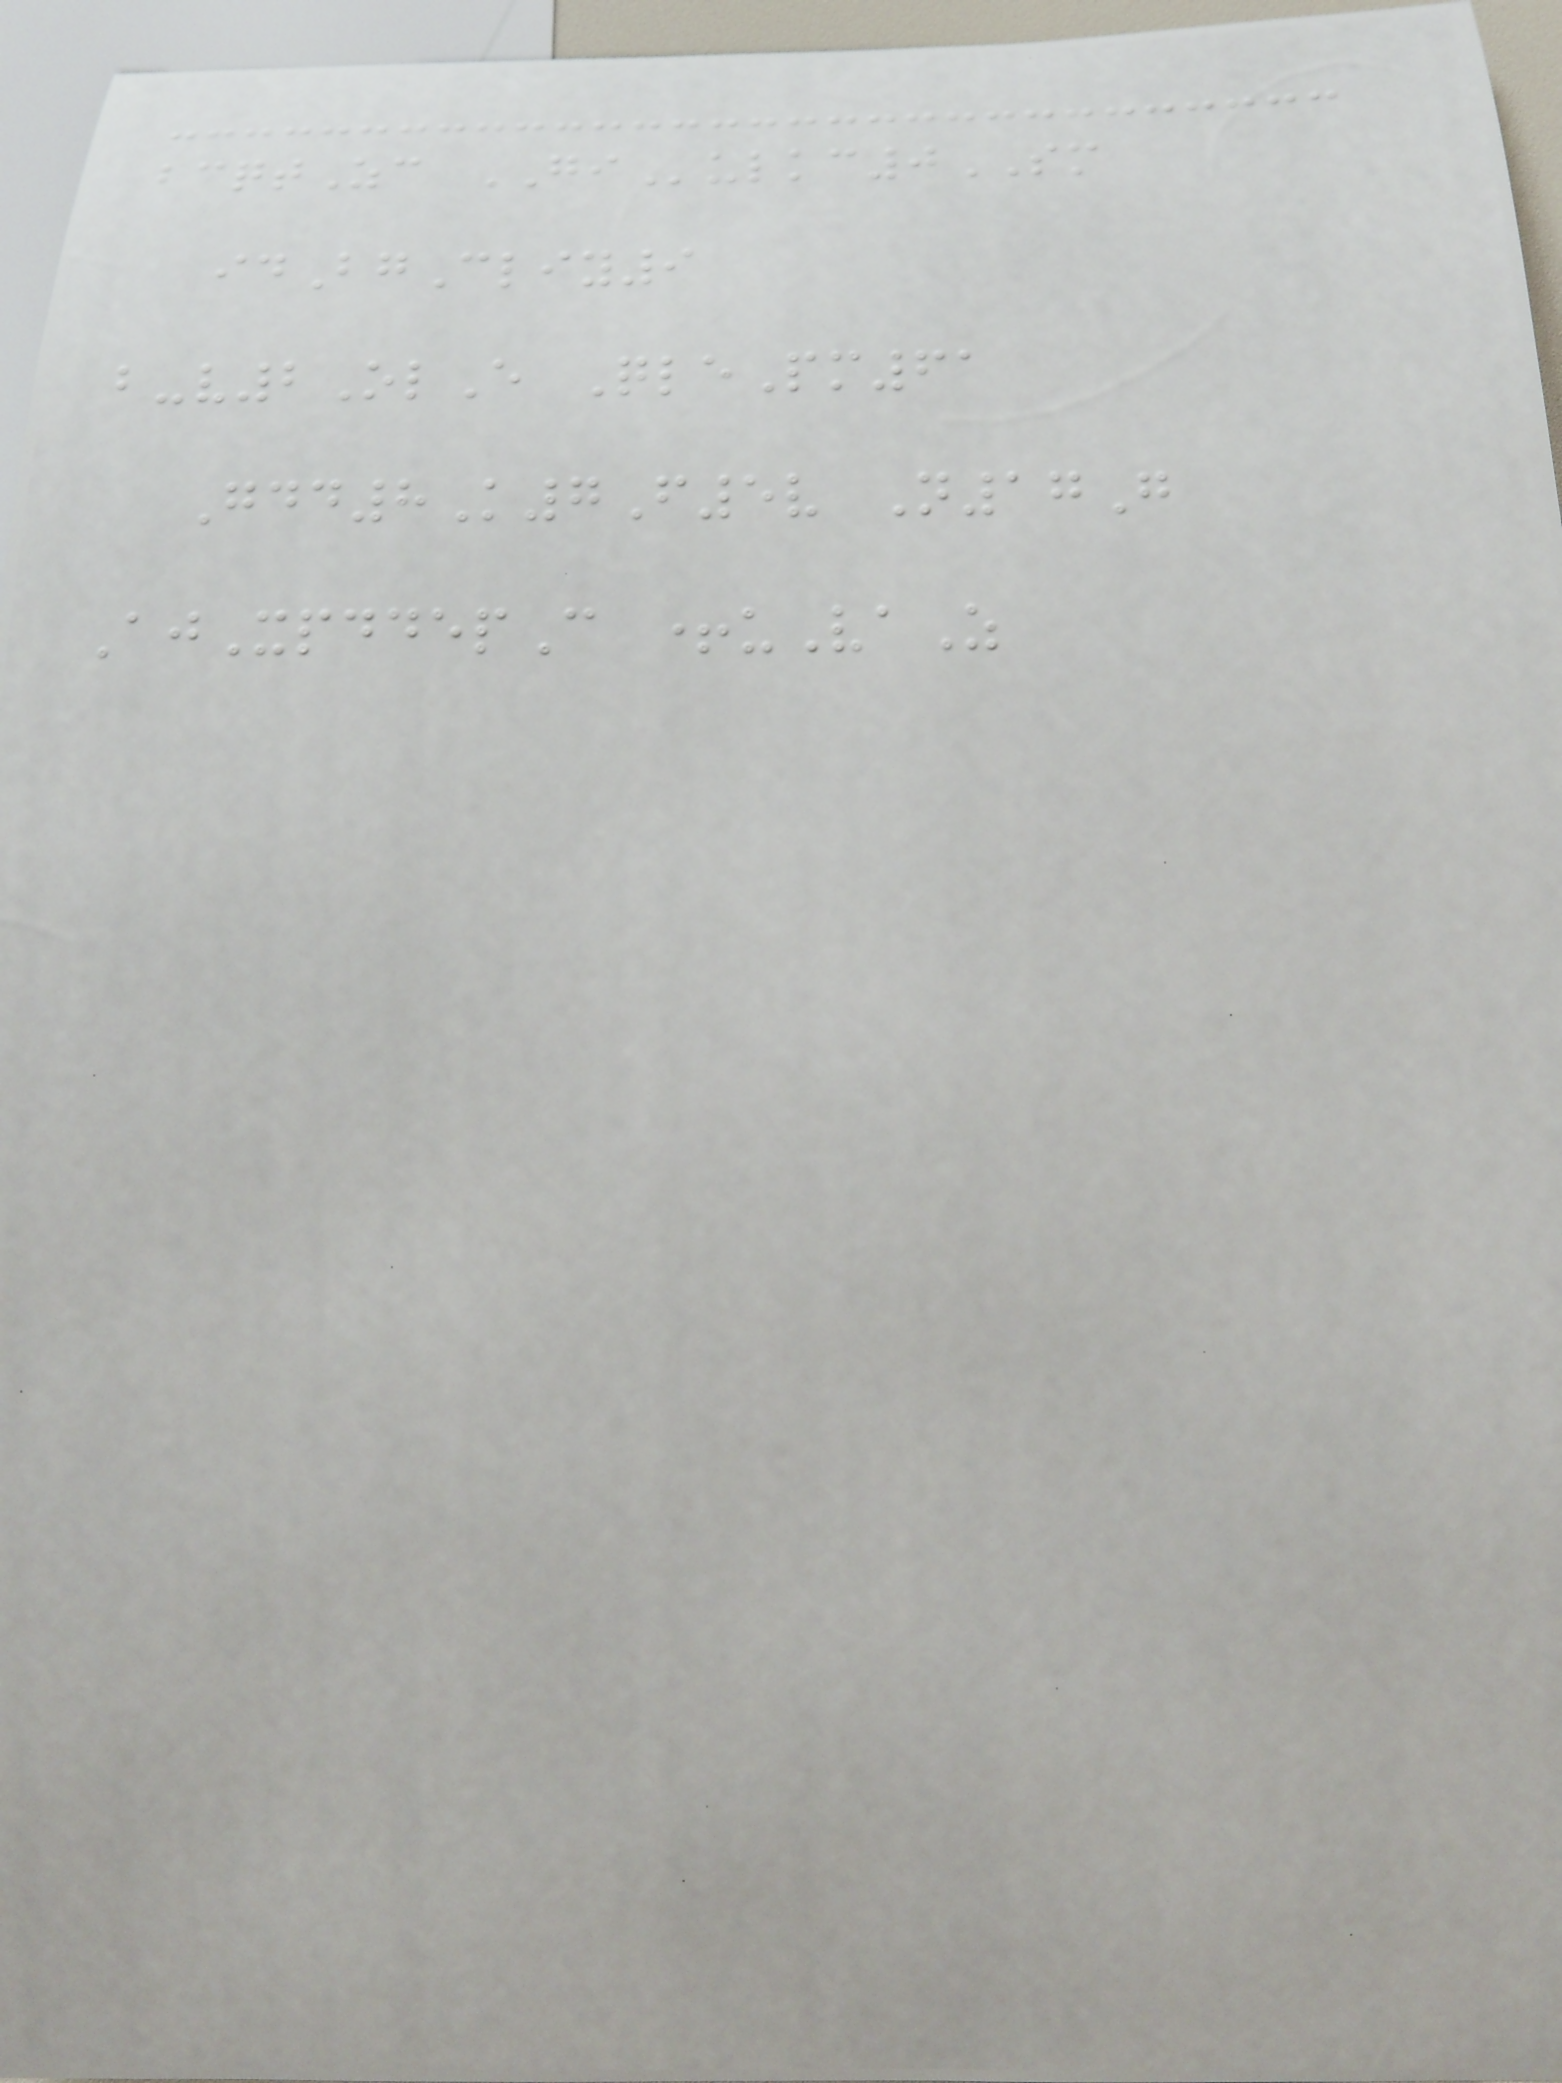bcqtZc GIulkc0SM
idBgCliy9
b-v2OlE QlePm61
Gdd8K7F5v N17G
AjXpddepC +uVaZ
